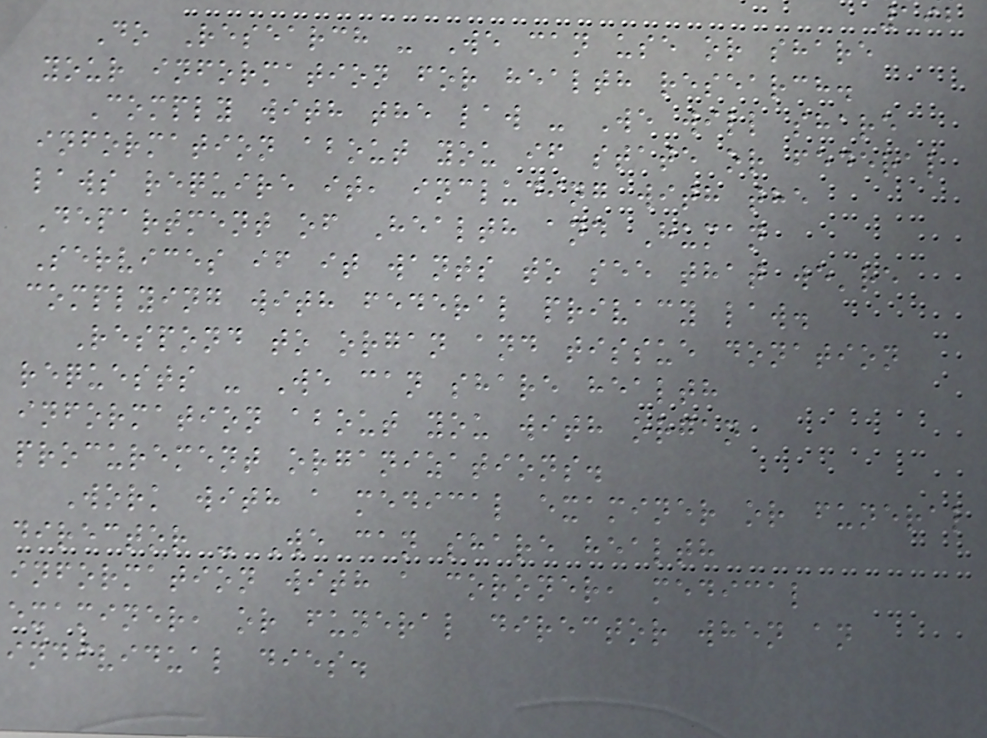192
Do Research - We can use or share
your information for health research.
Comply with the law - We will share
information about you if state or federal
laws require it, including with the
Department of Health and Human
Services if it wants to see that we're
complying with federal privacy law.
Respond to organ and tissue donation
requests - We can share health
information about you with organ
procurement organizations.
Work with a medical examiner or funeral
director - We can share health
information with a coroner, medical
examiner, or funeral director when an
individual dies.
